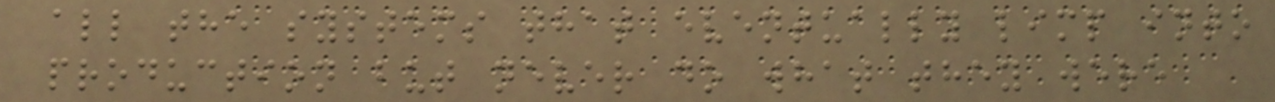all the systems that eventually limp into
production but never do what they were
